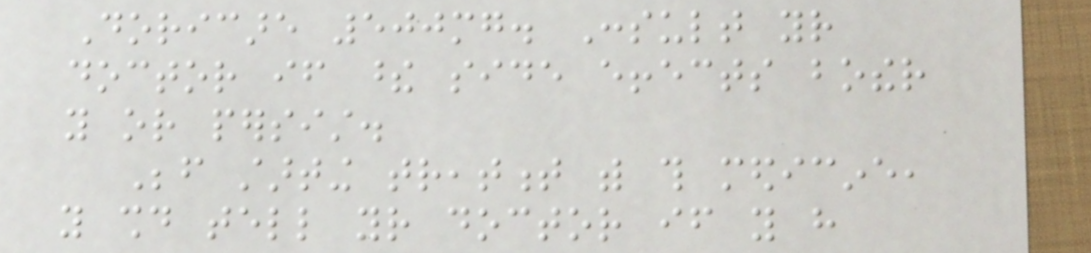Doricare 500mg. Consult your
doctor if these side effects bother
you or persist.
Before starting treatment with this medicine,
you should tell your doctor if you have
